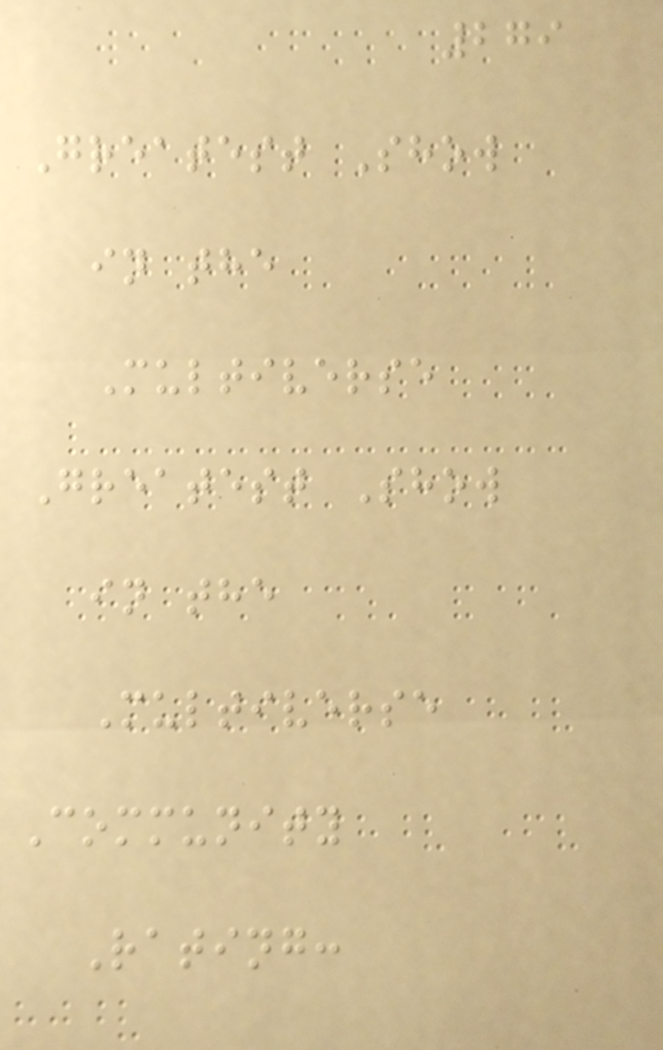279
Greatest Show
in the
Multiverse
Greatest Show
in the
Multiverse
Community
Rating:
